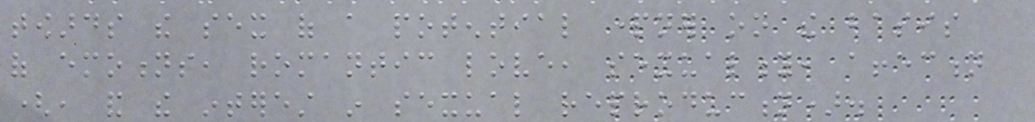towards the sex of a potential partner on the basis
of emotions, romantic love, sexuality, affection
(, and the interest in sexual reproduction).
